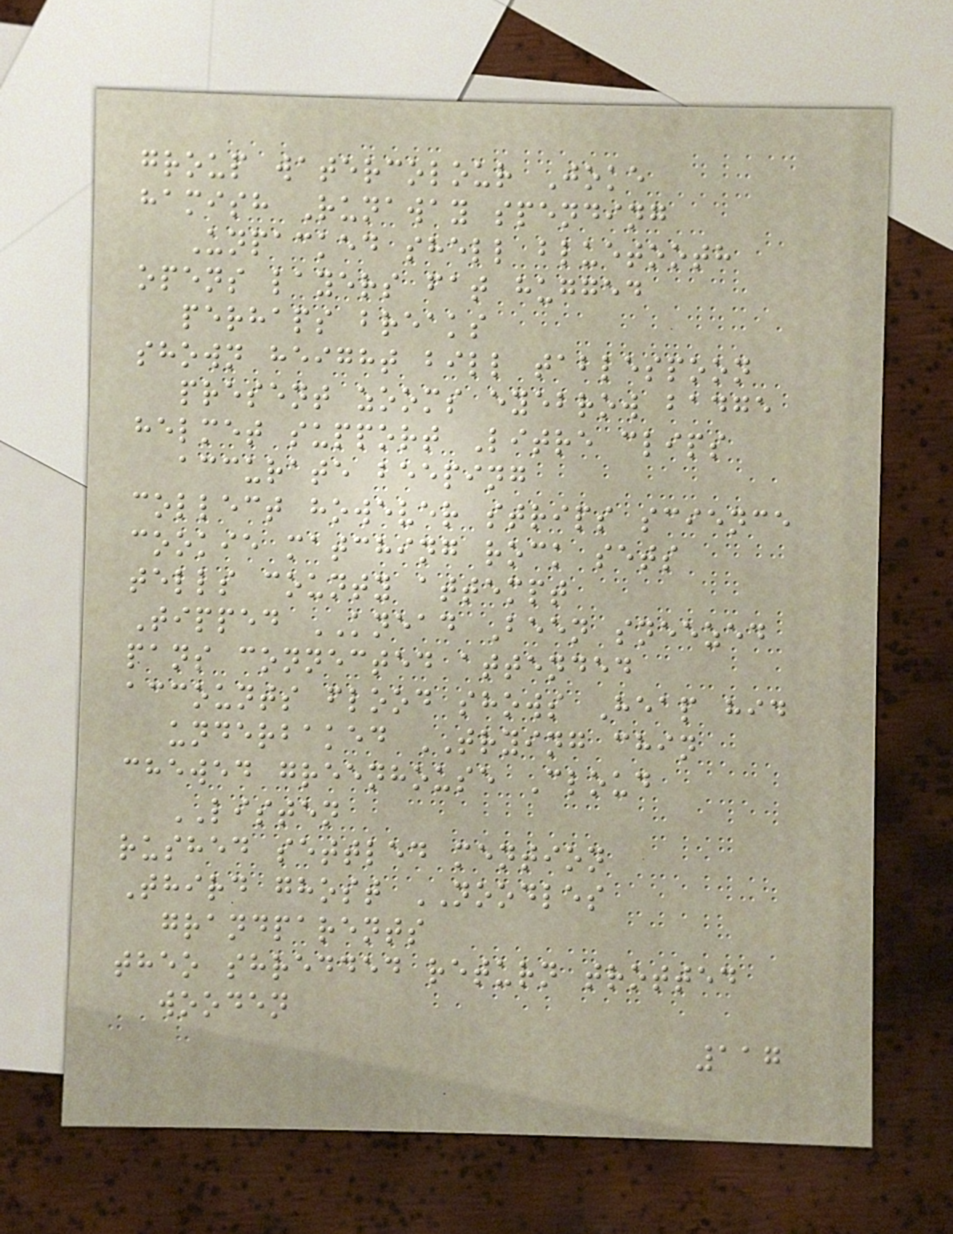group watercolour Joke
hamish Runaway spending
Unpacked shell bluetooth
opens layers fat hugged
perhaps breaks
shown height bill tablespoon
present zooms eyebrow badge
helmet support Litre clips
accurate beeping
collect however strips science
cookie matching rock sets
tells county attempt
Tipped KNEAD Been sneezed
pans connected attended
accounts flood shows Heap hid
underbaked TRYING chin
chewed greenhouse Cloud
LISTEN
rushed settled mention
Third ghost NOODLES
grandparents
theo shredded return trotted
wooden
117
